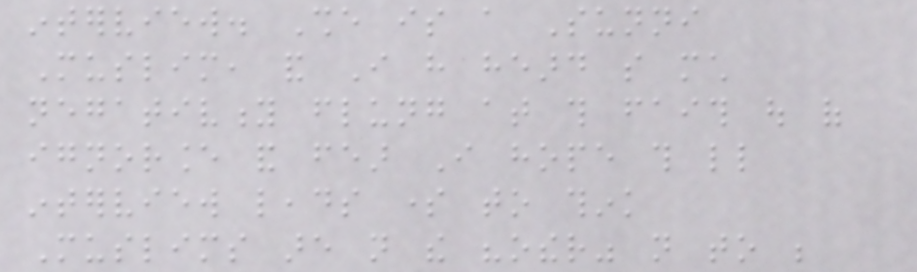interview. She is a Sunni
Muslim, and I have heard so much
negativity flung at this faith out of
ignorance and fear I hope this little
interview leads some to think
Muslims are not the "other" not to be
